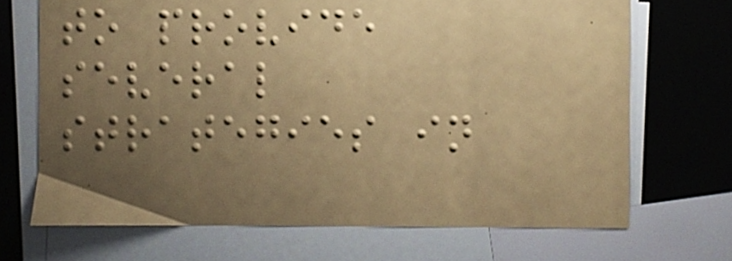to provide
several
strategies in
